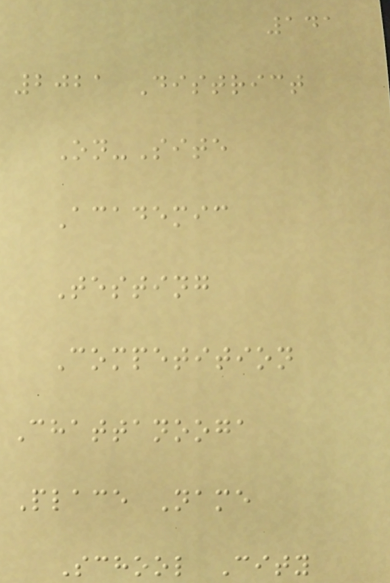141
2021 District
On-Site
Academic
Testing
Competition
Chattanooga
Place Name
School City
